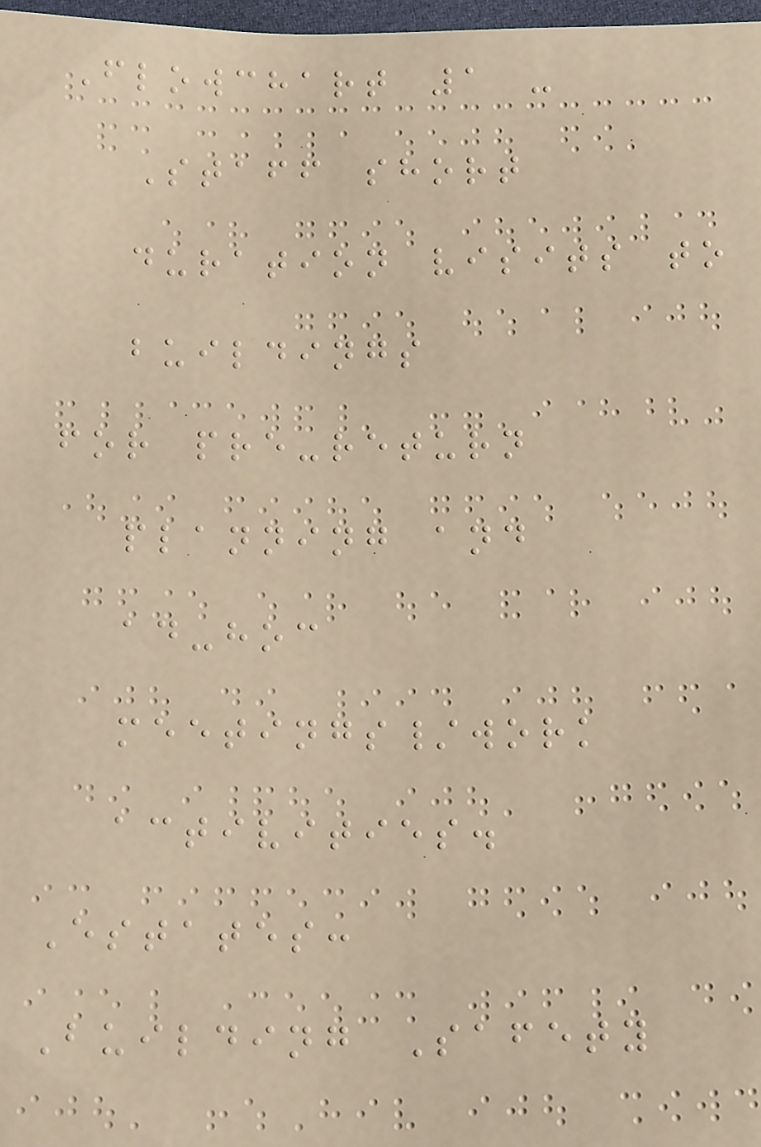Flowchart 1 -
Staff short
duration visits to
buildings
for pre-return
planning and
ad-hoc
meetings/work
activities.
Estates:
Building Safety
